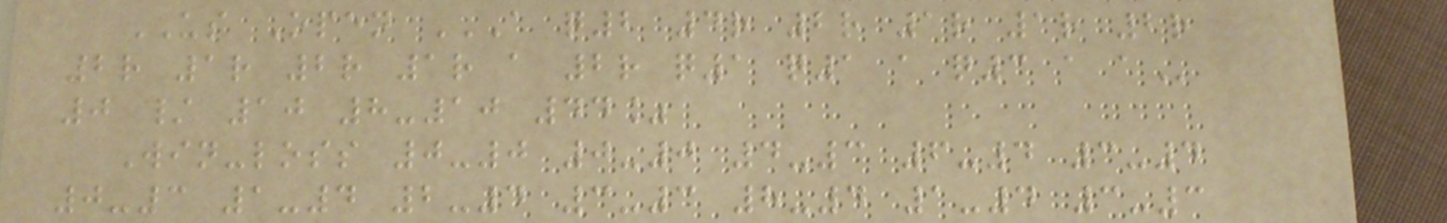US Open A Q2 4R 2R 1R 1R 2R
2R 1R 2R 1R A 2R Q1 Q1 A Q3 A A
0 / 10 8-10 44%
Win-loss 0-0 0-0 4-3 6-4 3-4
0-3 1-4 2-4 3-3 8-4 1-4 3-3
